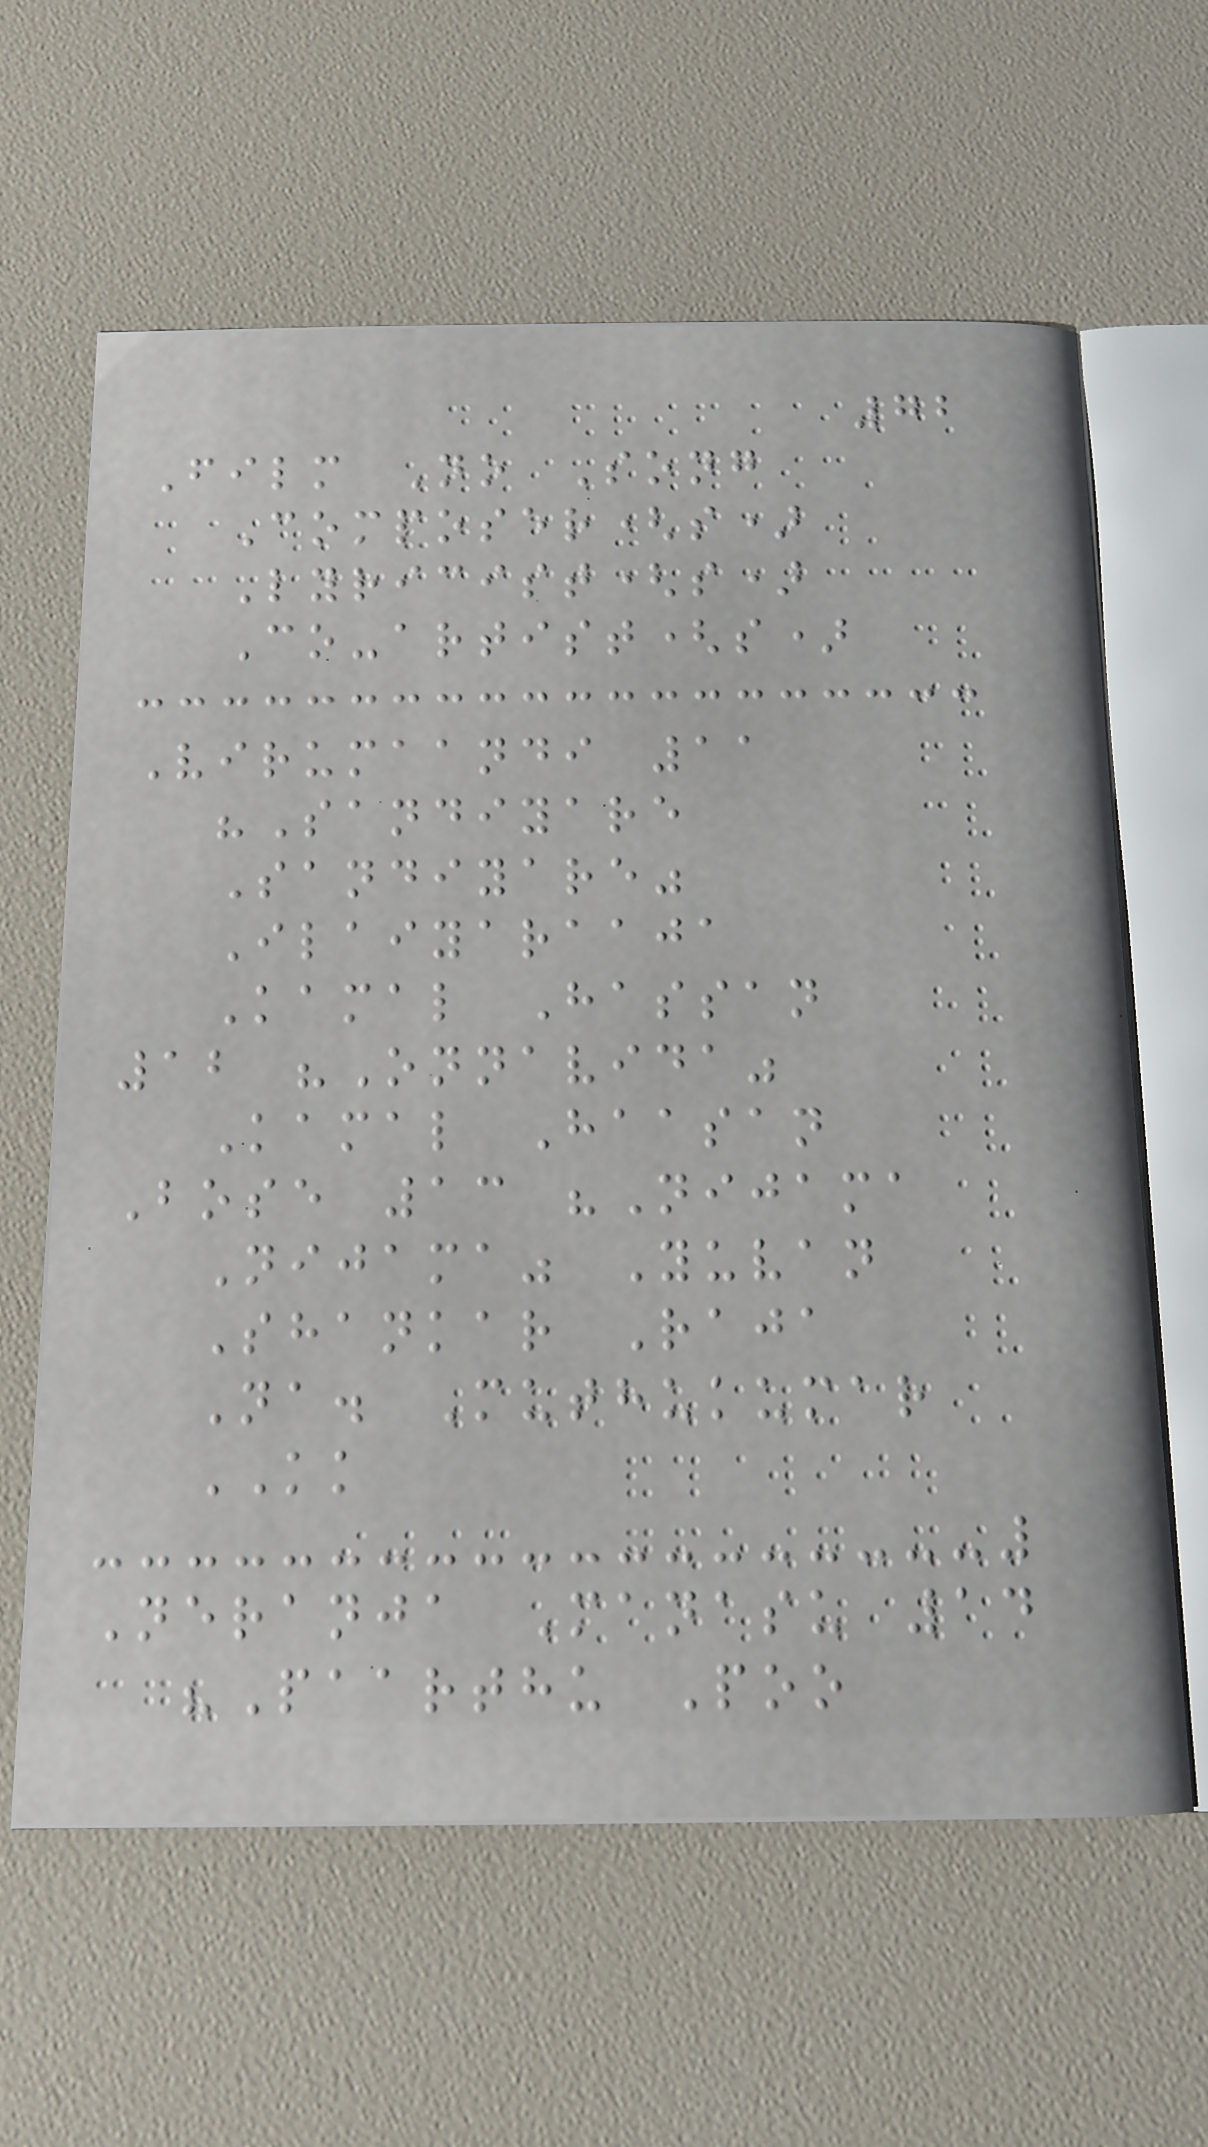72
Film No Song
Composer(s)
Lyricist(s)
Co-artist(s)
Virumaandi 11
"Sandiyare
Sandiyare"
Ilaiyaraaja
Kamal Hassan
12 "Onnavida"
Kamal Haasan
Bose 13 "Nijama
Nijama" Yuvan
Shankar Raja
Na. Muthukumar
KK
Neranja Manasu 14
"Paarthu Poo
